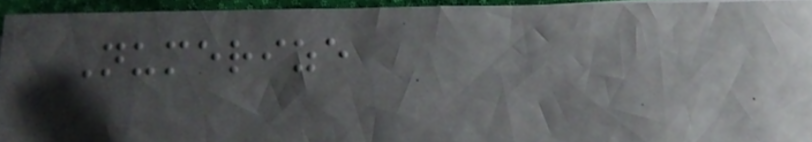Numerize
